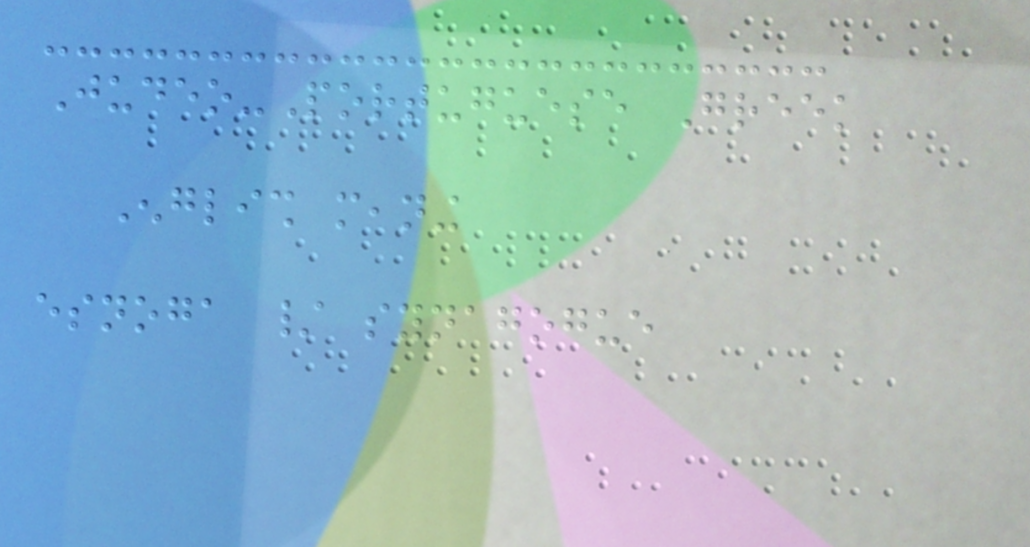Judeo-Portuguese Greek
English meaning
esnoga / synagogue
